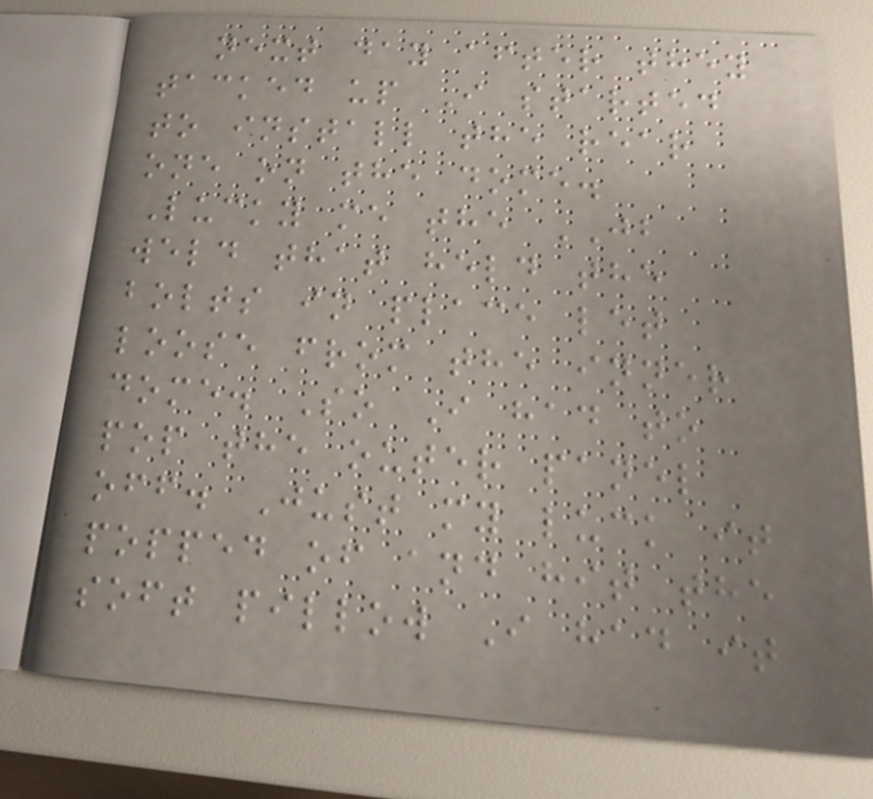next day after they
tacked up I started
to install the rear
one on the dome.
Lucky me the JB
weld that held the
bolts in place let
loose from the inner
dome. So I had to
pop the outer panel
off. Just my luck it
popped of and hit the
soft pillow I had it
